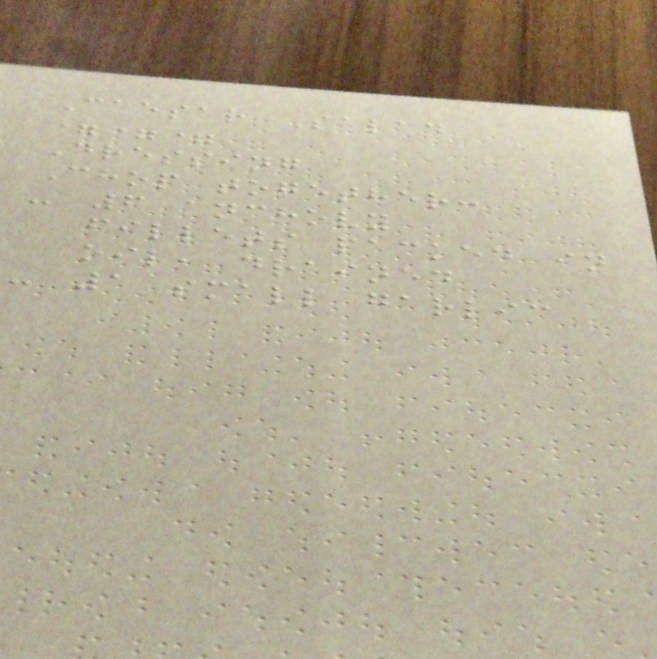Caesar Salad
===
Dressing
Chop together:
- 6 anchovy
fillets packed in
oil, drained
- 1 small garlic
